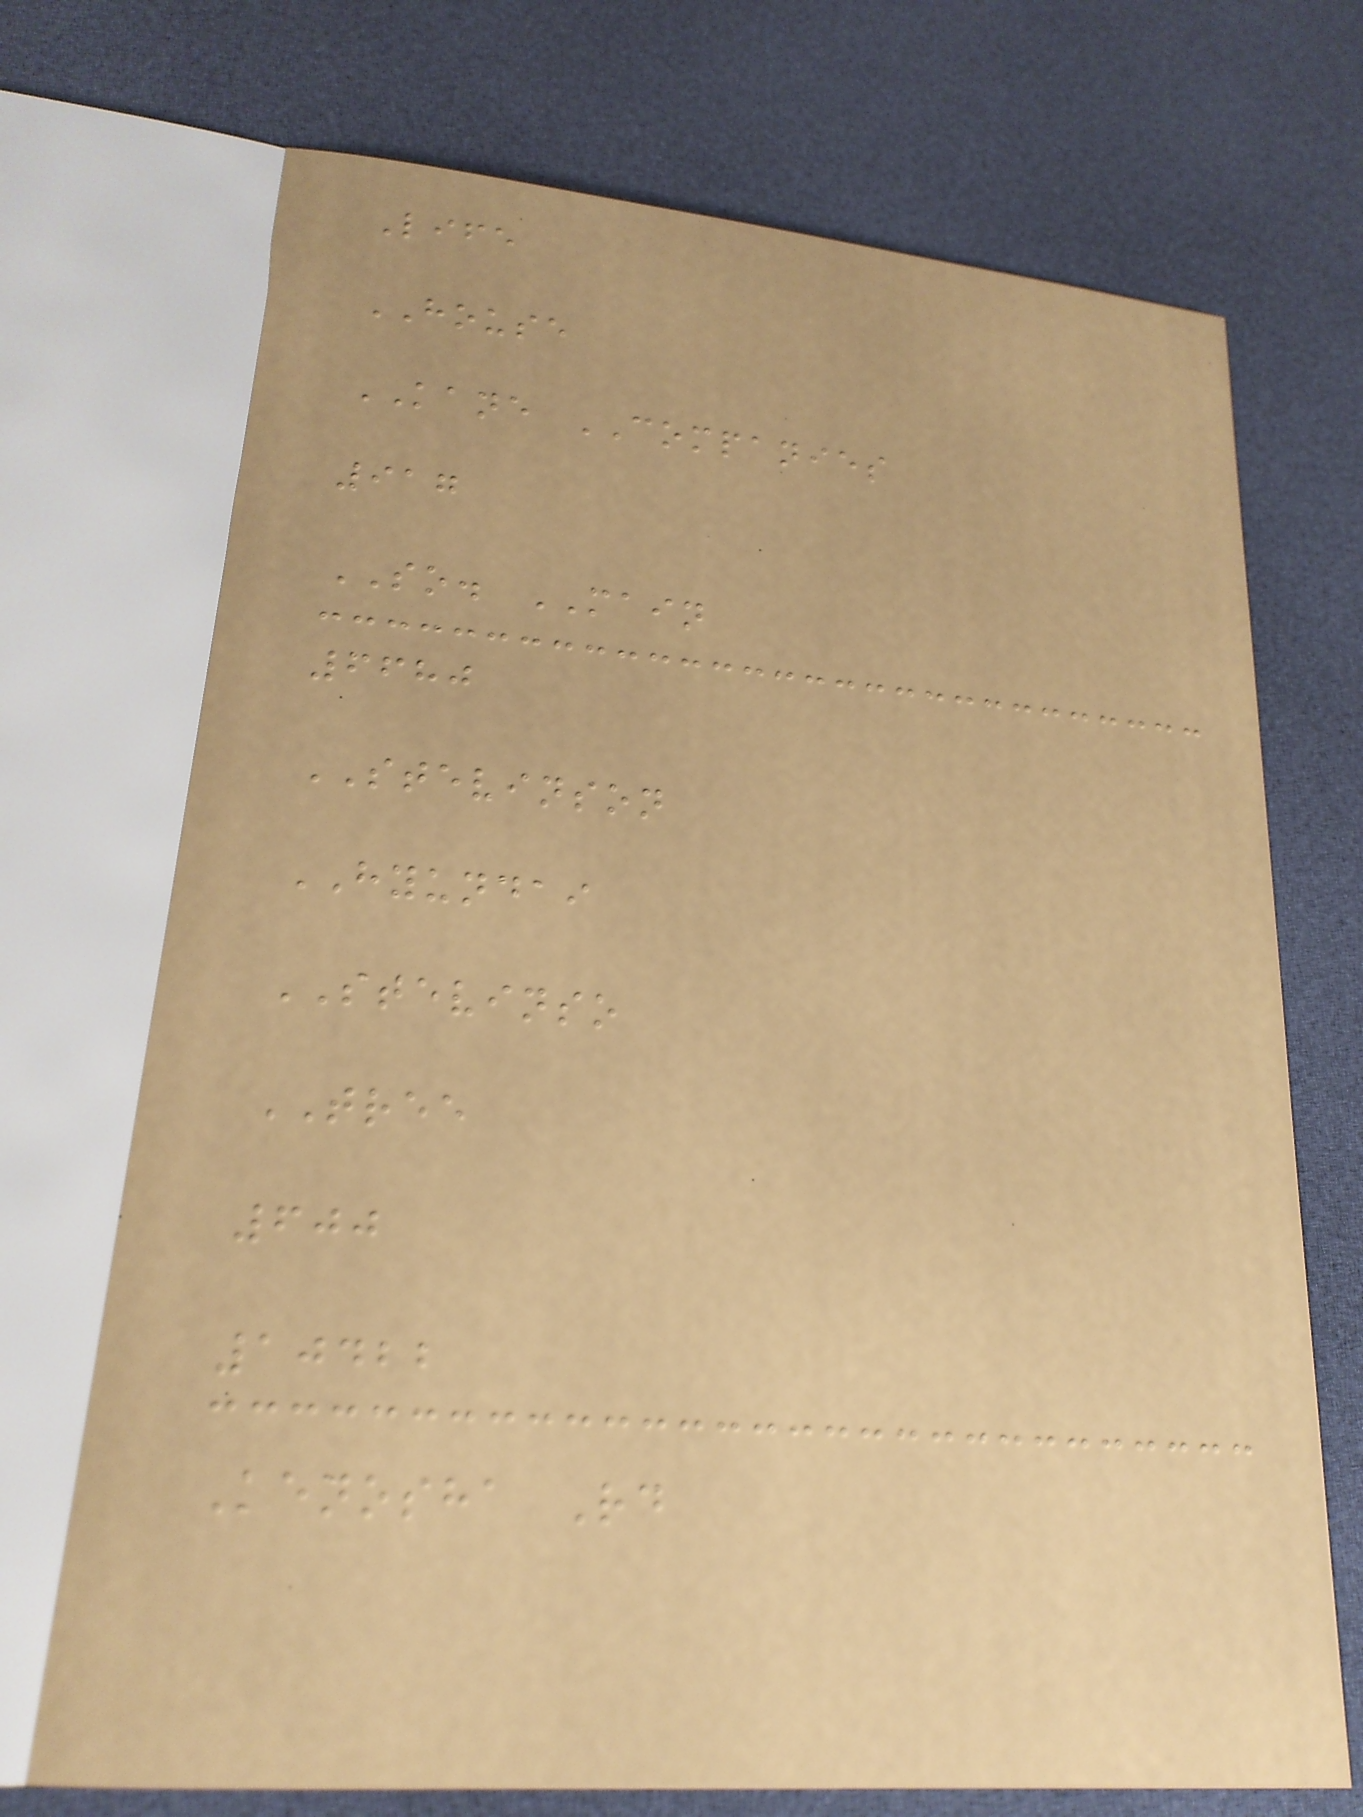Life
HOUSE
KANE COMPANIES
917
SO. MAIN
6680
STEVINSON
HYUNDAI
STEVINSO
TREE
600
10422
Kenosha Rd
